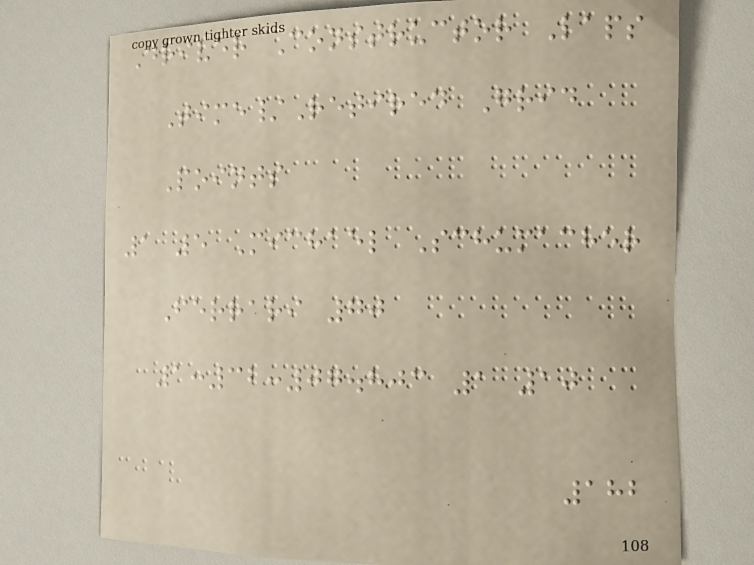Driver Constructor Laps
Time/Retired Grid
Points
1 5 Michael Schumacher
Ferrari 70
1:32:07.803 1 10
182
